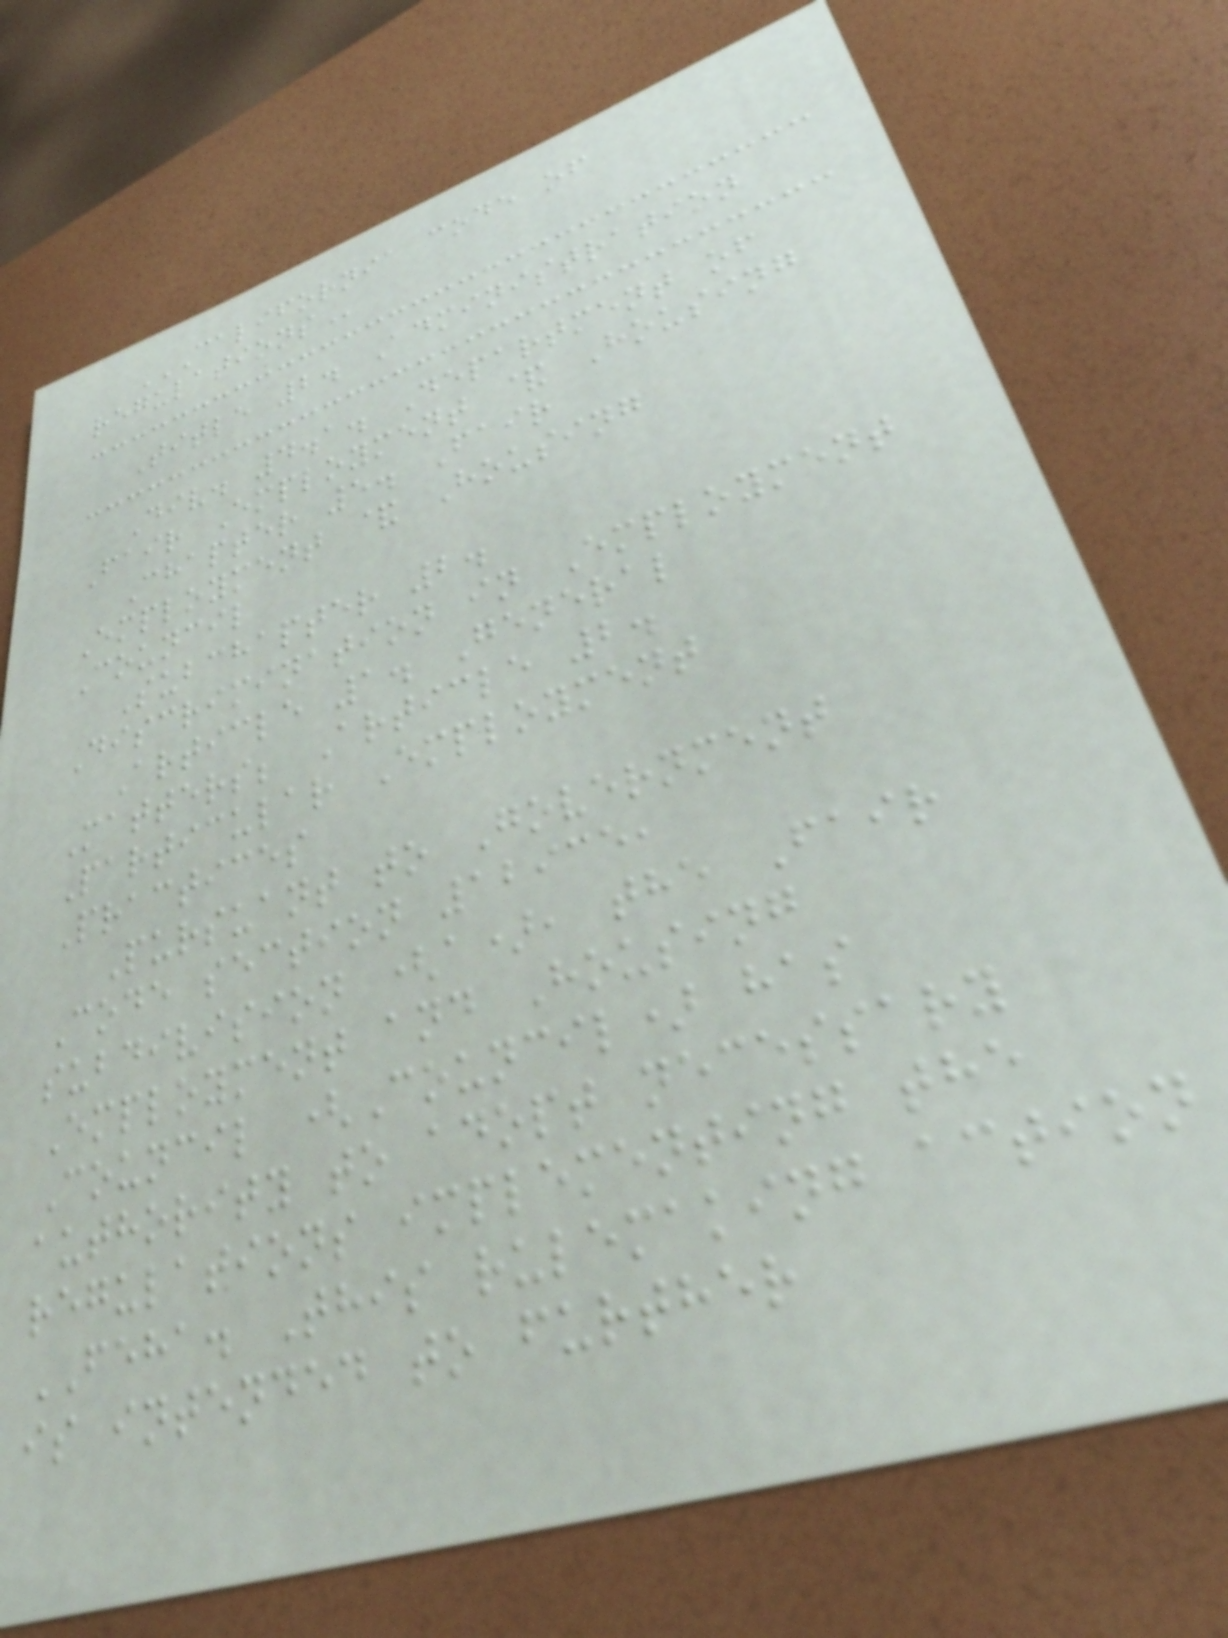CALIFORNIA CODE OF
REGULATIONS
Title 2. Administration
Div. 4.1. Department of
Fair Employment & Housing
Chapter 5. Fair
Employment & Housing
Council
Subchapter 2.
Discrimination in Employment
Article 1. General
Matters; Article 2.
Particular Employment
Practices
Pursuant to Government
Code section 12935,
subdivision (a), the Fair
Employment and Housing
Council (Council) has
authority to adopt necessary
regulations implementing the
FEHA. This rulemaking action
is intended to further
